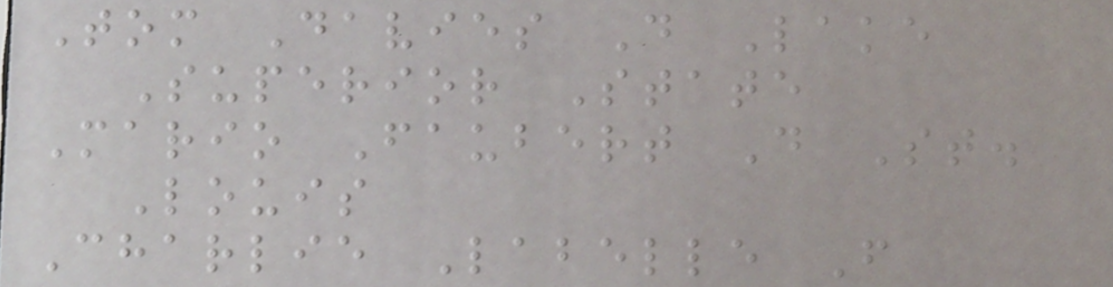Tom Davies D Lake
Superior State
Mario Faubert D St.
Louis
Charlie Labelle F
